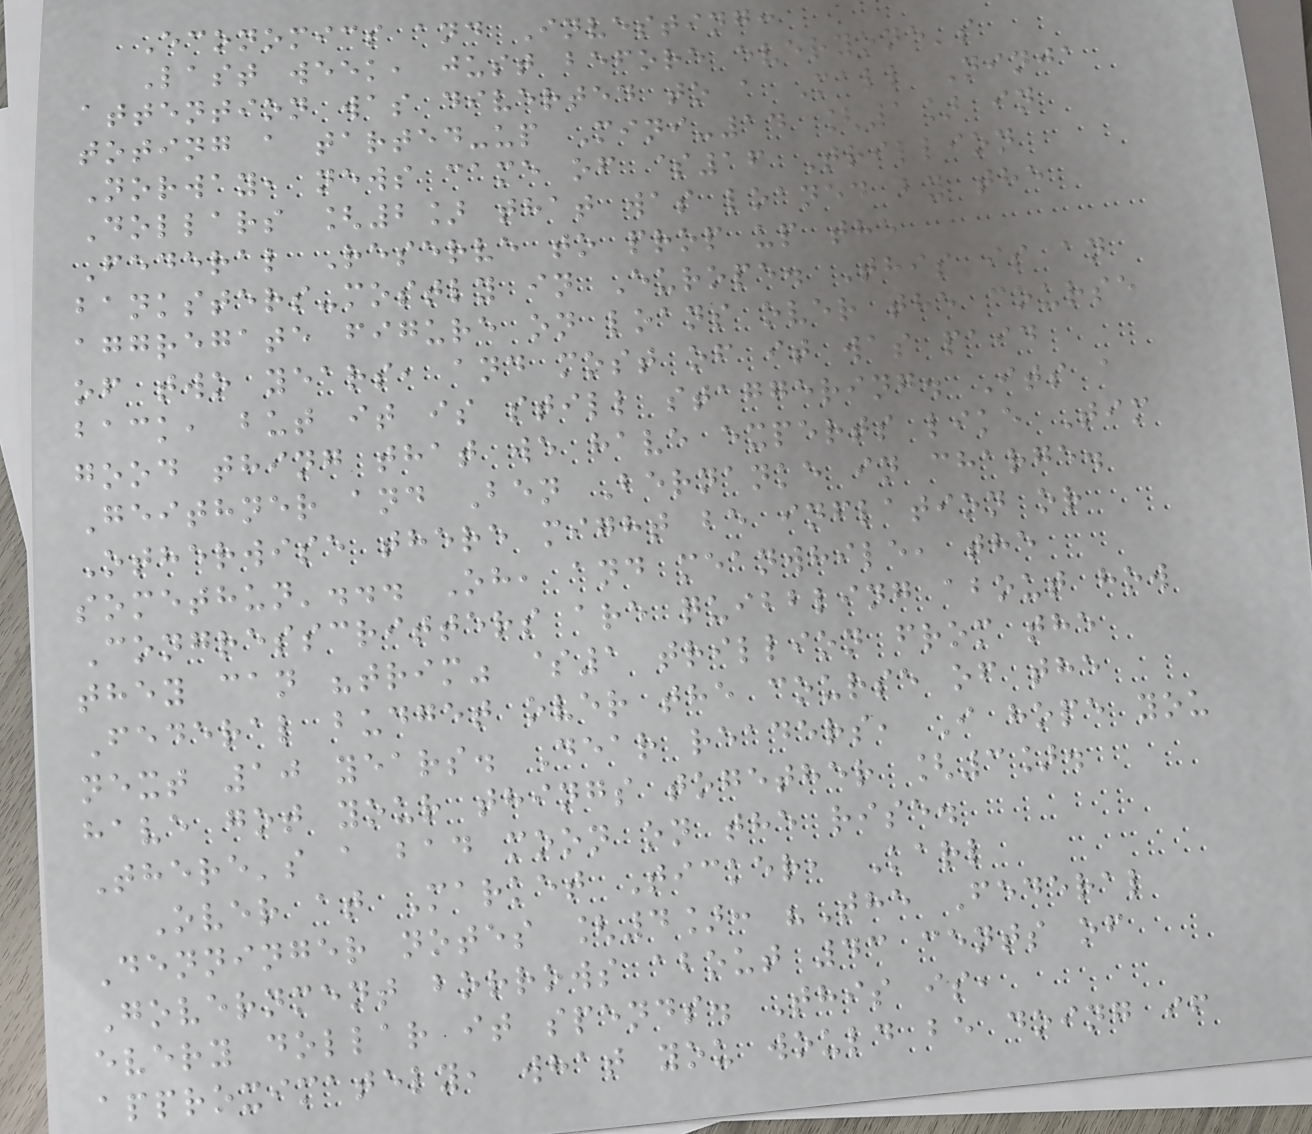Economics and Investing:
Last week, just before everyone's
attention was diverted to a Mall Ninja
toting a tarted-up Mini-14 [1] in
Norway, news came of $16 Trillion
Dollars [2] that was loaned by the
Federal Reserve to prop up the
banksters-mostly in Europe. This is an
aggregate figure on loans over the course
of two years, and most of it was paid
back, but it is still staggering. Its a
good thing that we have experts like Tim
Geithner and Ben Bernanke in charge.
Otherwise there might be inflation or
somethun'... Oh, and meanwhile, the
Congresscritters are quibbling about how
they can "trim" $1 trillion from the
Federal budget over the course of the
next 10 years. Dear readers, I hope you
have got your things together [3].
There's a bad moon on the rise.
Over at Market Ticker, Karl
Denninger notes [4]: "The Federal
Government borrows about 43 cents of
every dollar it spends. This is,
approximately, what you would be doing if
